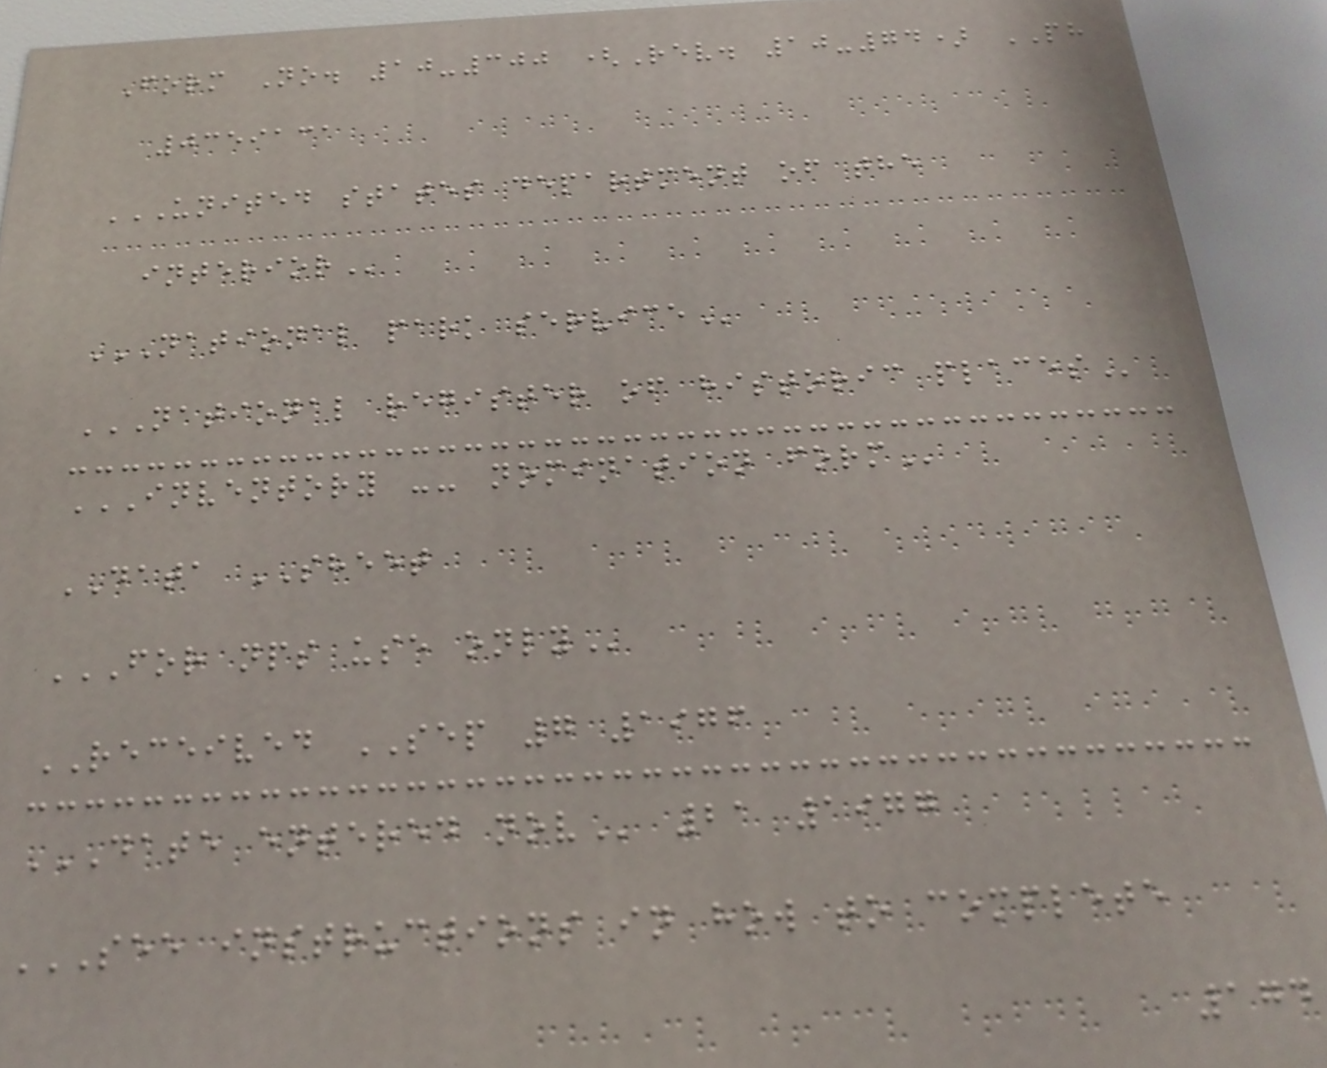Form No. 10-300 (Rev. 10-74) PH
0359131
UNITED STATES DEPARTMENT OF THE
INTERIOR
NATIONAL PARK SERVICE
NATIONAL REGISTER OF HISTORIC PLACES
INVENTORY -- NOMINATION FORM
DATA SHEET
FOR NPS USE ONLY
RECEIVED SEP 7 1976
DATE ENTERED NOV 21 1977
SEE INSTRUCTIONS IN HOW TO COMPLETE
174
